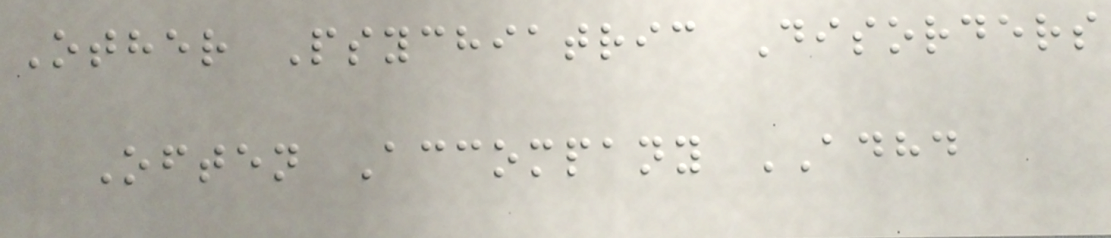Other Psychiatric Disorders
Often Accompany ADHD
